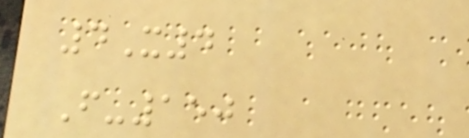4X4
F-150
